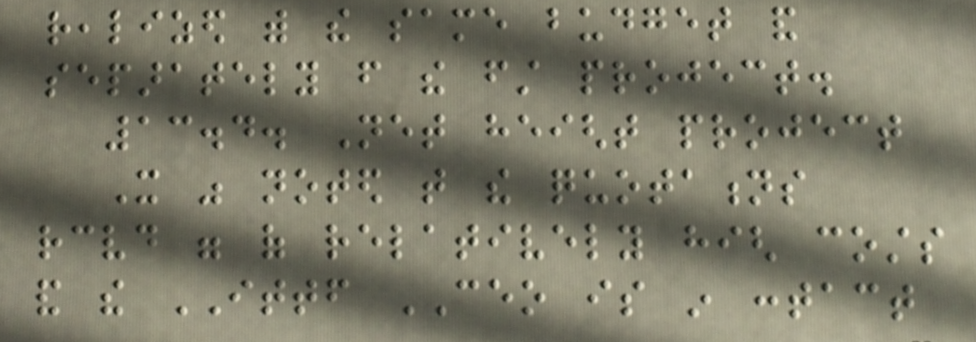realized with the same budget and
separately from the first project.
13.4. Net height project
It was noted that the quotations
received were of relatively high costs
and the ITTF CEO is in contact
